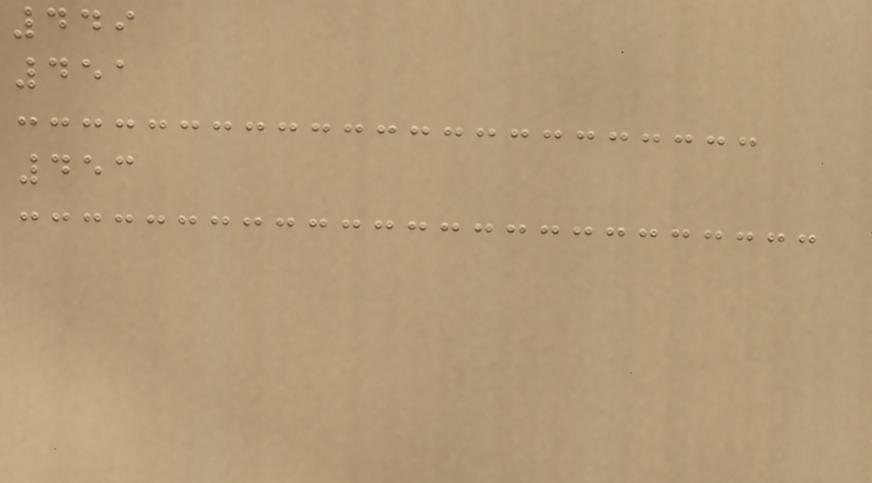449
451
453
